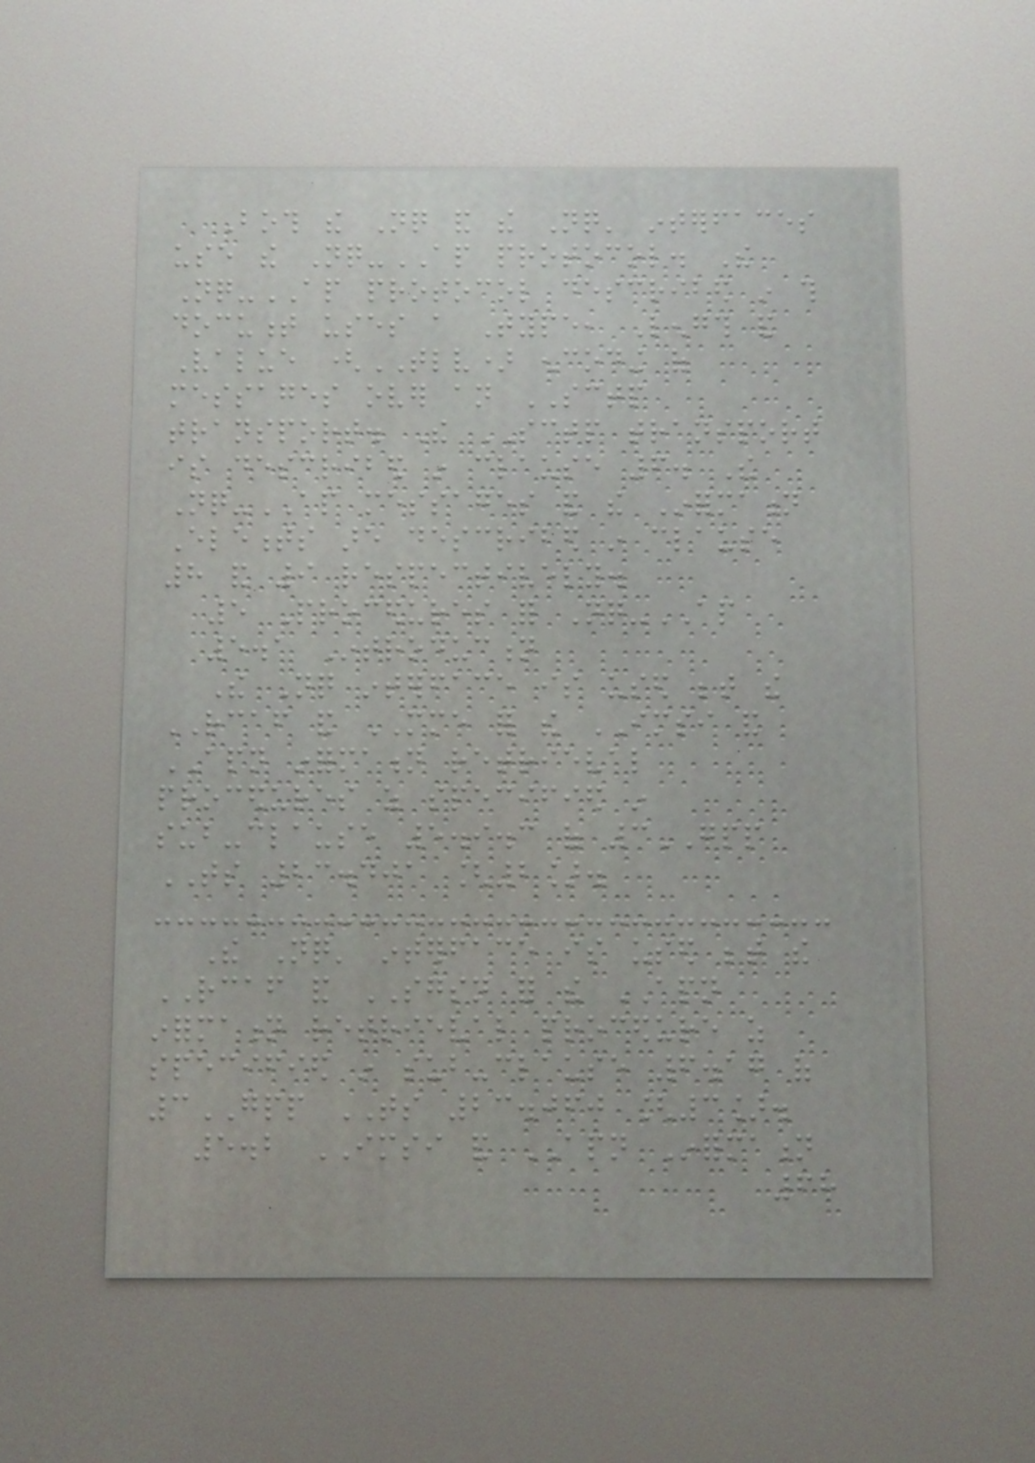Both the Nq and the Nq' interfaces
use the Nq-AP protocol. The
Nq-AP protocol described in this
document uses a Type, Length and
Value (TLV) encoding of
messages over an SCTP
transport. The SCTP transport
is described in clause 6. The
Nq-AP messages and the Information
Elements are described in clause
8 and 9 respectively.
5 Procedures for Nq-AP
5.1 Introduction
The Nq interface is used between the
RCAF and MME for the IMSI and
APN information retrieval
procedures as specified in
sub-clause 5.9.3 of 3GPP
TS 23.401 [2].
The Nq' interface is used between the
RCAF and SGSN for the APN
information retrieval procedure as
specified in sub-clause 6.17 of
3GPP TS 23.060 [3].
5.2 IMSI and APN Information
68
